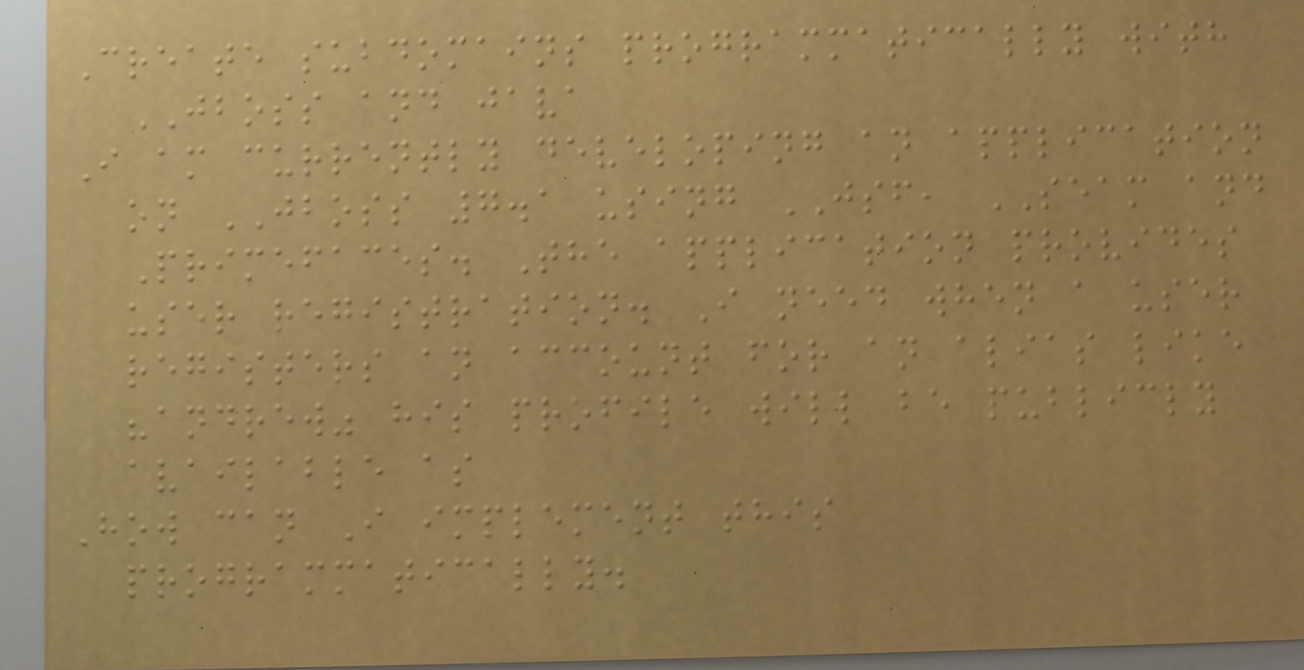Create subdomains programmatically with
JBOSS and java
I am currently developing an application
on JBOSS 7.1 using JSF, SEAM and
Primefaces. The application provides
user registration. I need when a user
registers an account for an alias like
"andrew" his profile will be publicly
available as
How can I implement this
programmatically.
